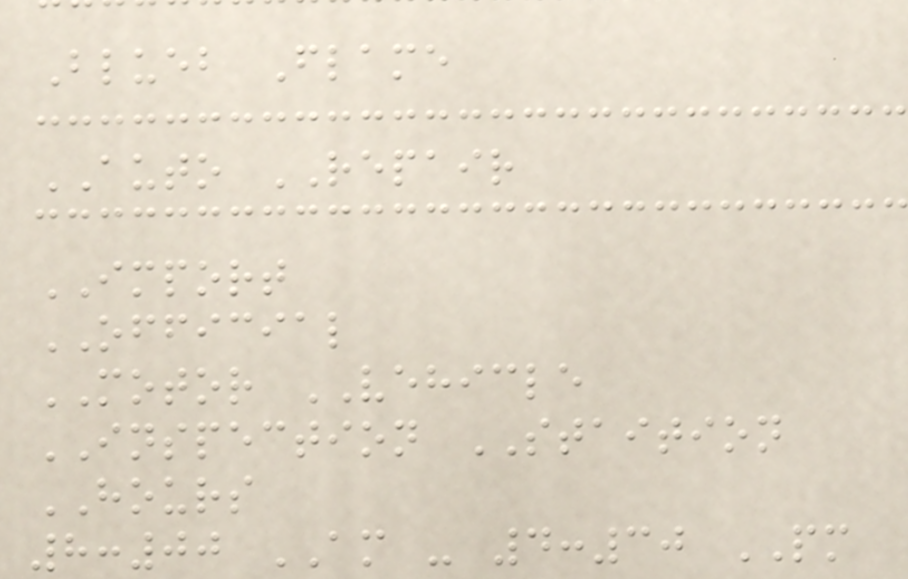Blueb Flame
AUTO REPAIR
IMPORT
OFFICIAL
MOTOR VEHICLE
INSPECTION STAITION
HOURS
8:00 AM - 4:30 PM
